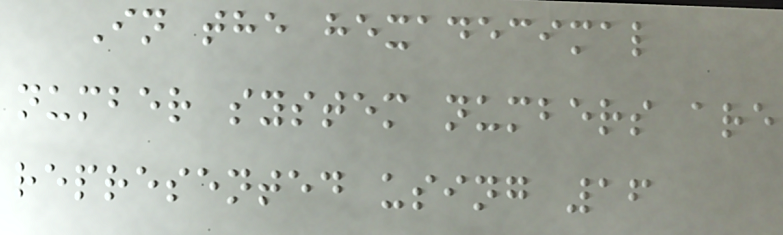In the hexadecimal
number system numbers are
represented using 16
